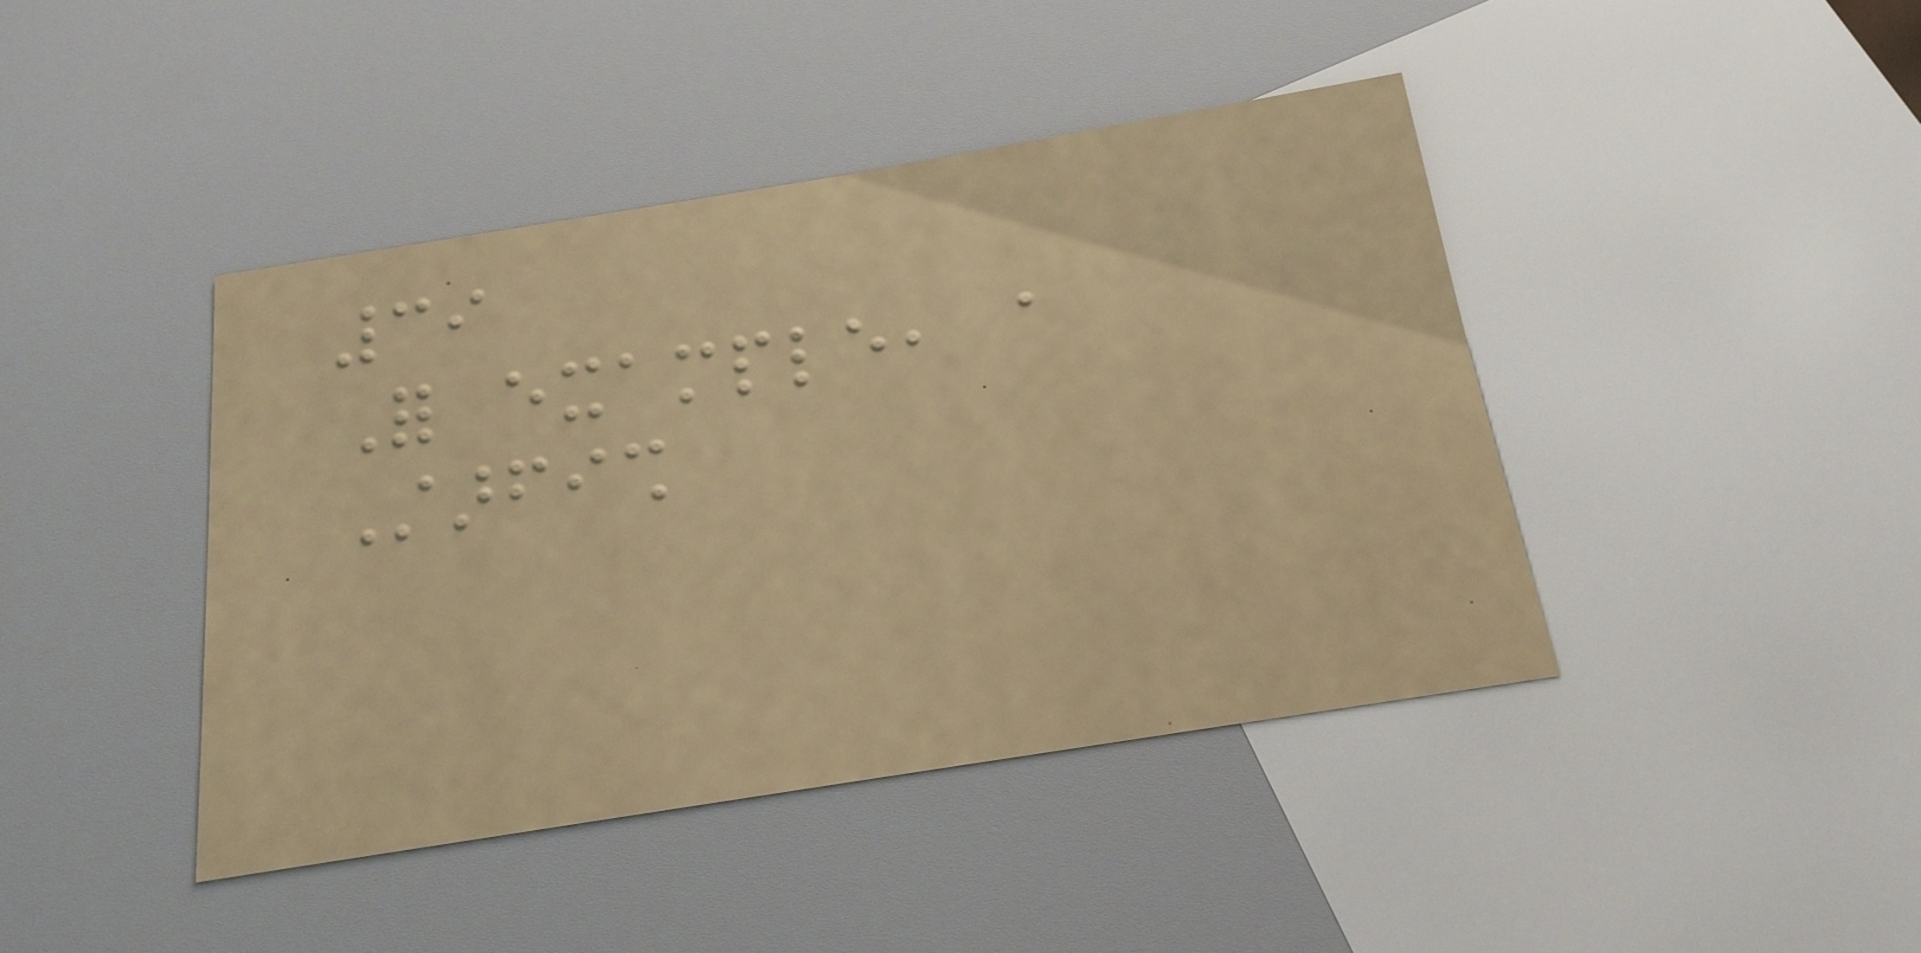39
For example, a
Starfish
